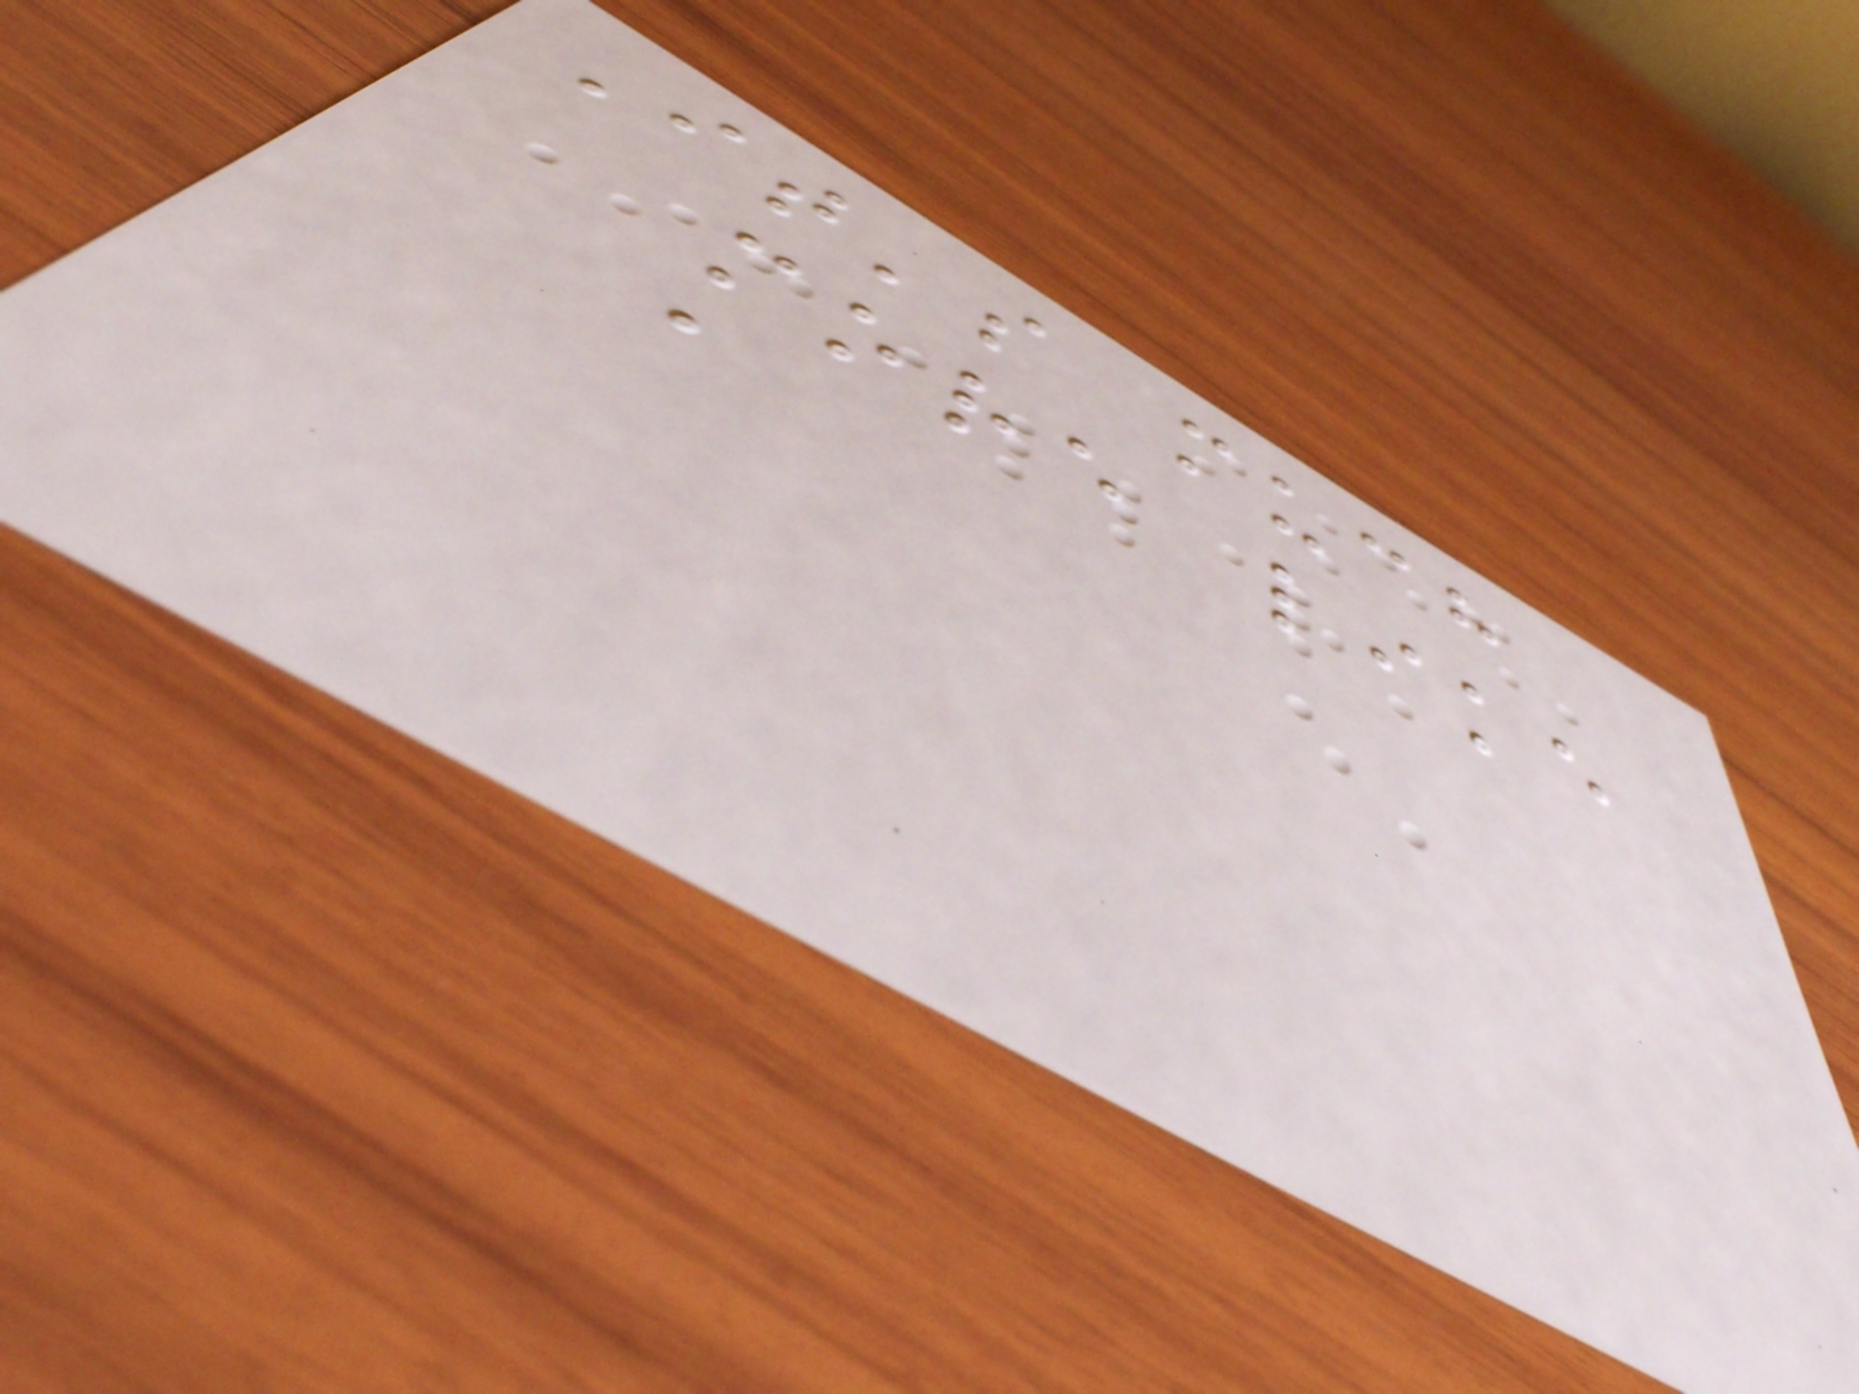It's much
more like
a
